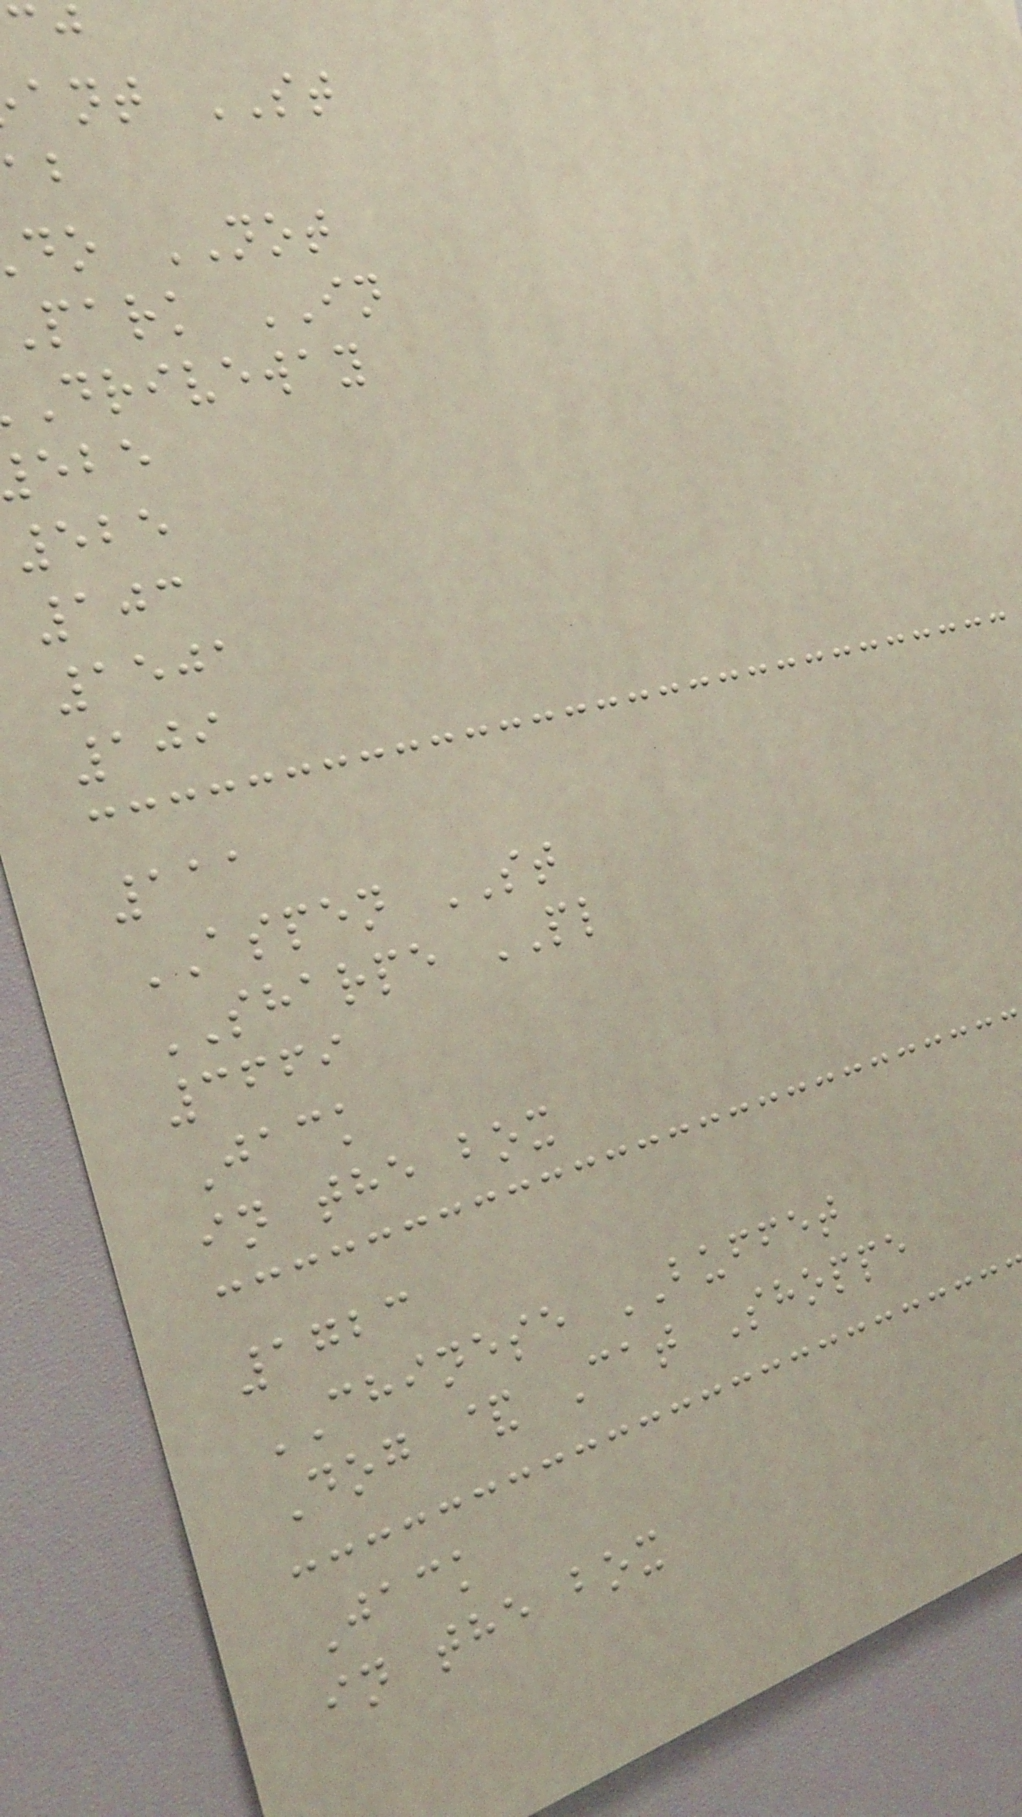ant ST
do NOT
park IN
driveway
525
103
1501
109
111
ASPEN ST
SHARPE PL
3669
Jack
in the box
1723
CHINESE BUFFET
Dog & Cat Shoppe
Jack
in the box
